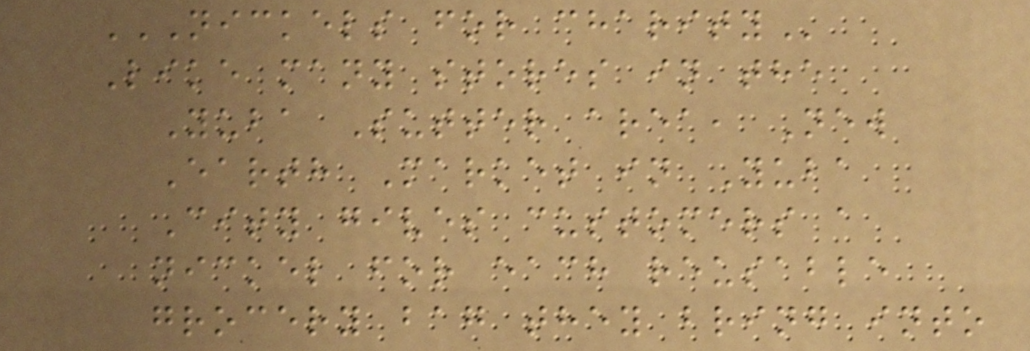NICKELS FOR CHARITY
Like many stores in the
Yuba Sutter area, New
Earth Market in Yuba
City gives customers a
nickel for each reusable
grocery bag they bring into
